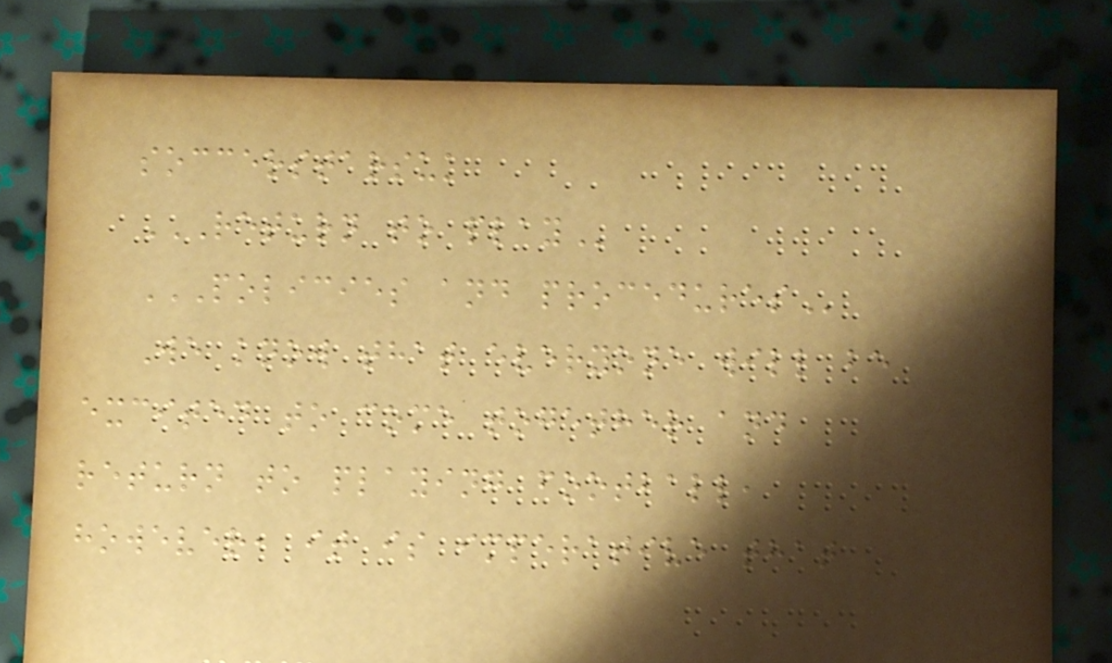soccerstarsuk
RETURN TO PLAY
POLICIES AND PROCEDURES
We know that everyone will be
excited to come together and
return to playing football,
however, it is imperative that
